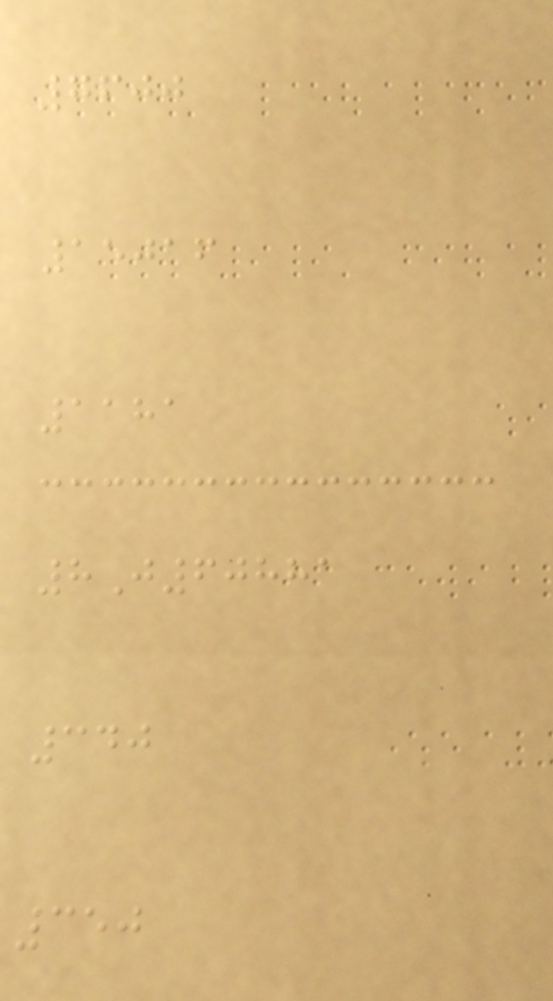7600
15016
1181
8J60881
340
350
